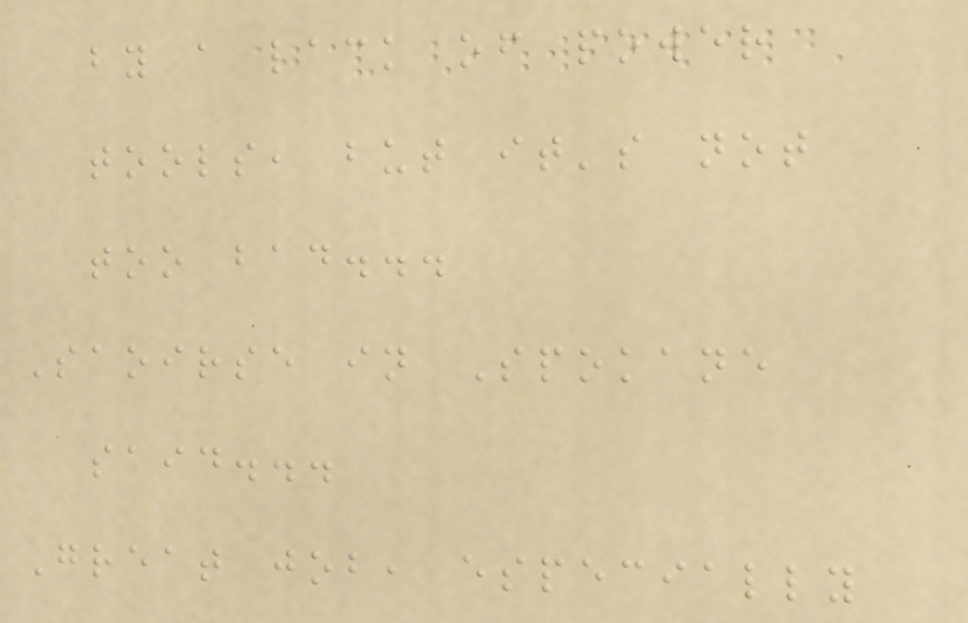by a lack of power
tools, but it's not
too bad...
Saoirse in Spokane
said...
Great job, especially
